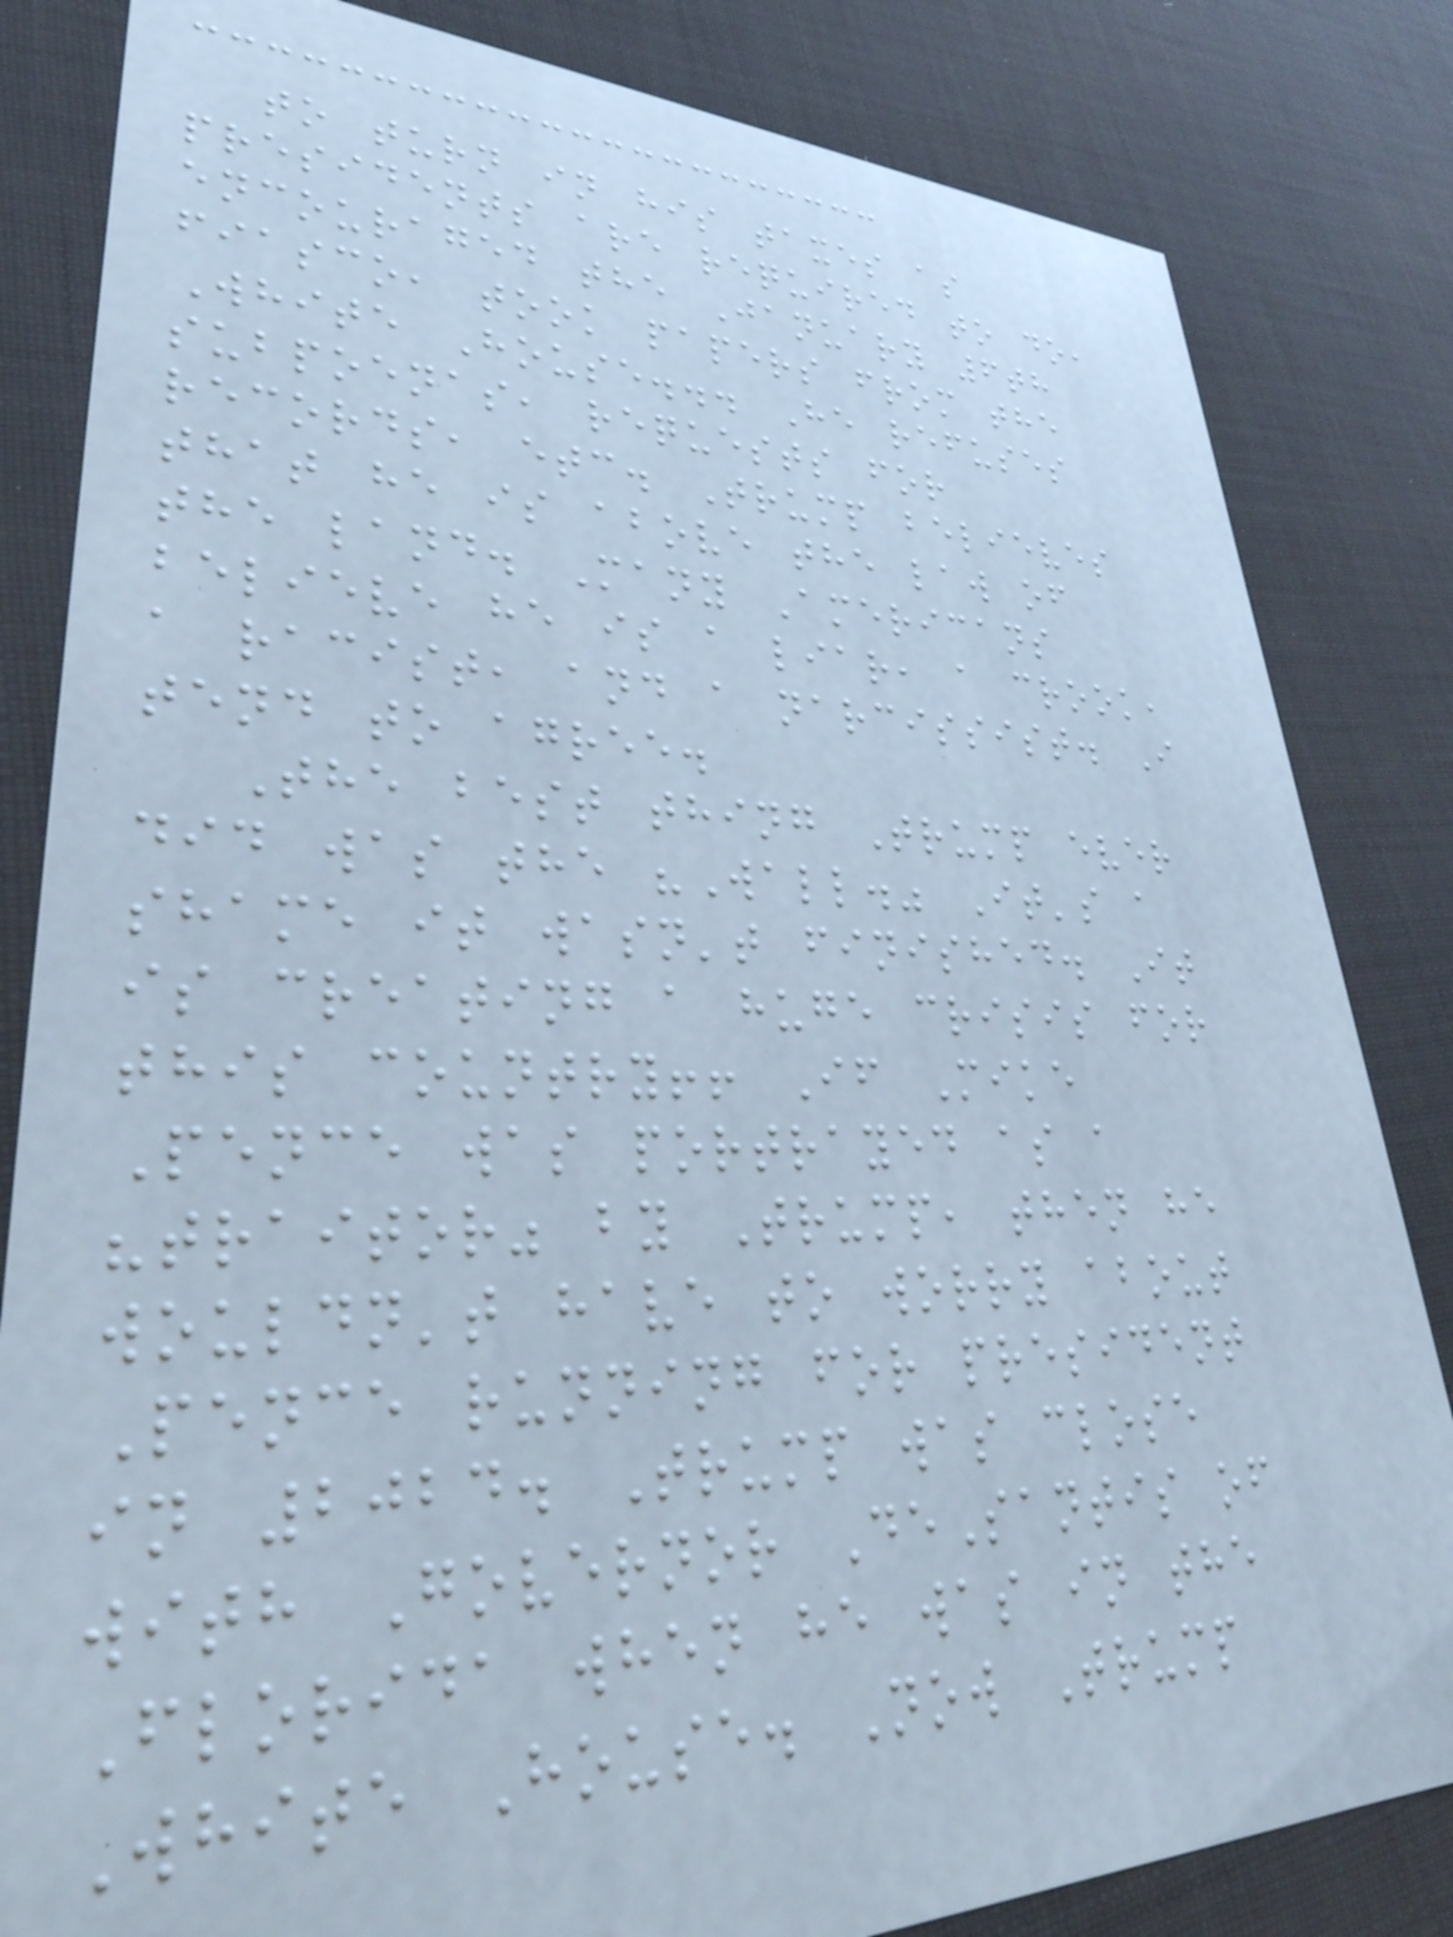to turn in his taxes as
presidents are required to do,
encouraged the January 6th
fiasco, took papers from the
White House... He refuses
subpoenas, requests for
records, etc. Trump believes
that he is above the law of
the land. Many Americans
believe he is a liar, a crook,
a racist, and a narcissist. I
tend to agree.
The best thing Trump ever
did was the "Wall." It's a
shame it wasn't finished. It
is creating a huge crisis for
this country!! If Mike
Pence was portrayed as a
"traitor" by Trump, then he
wouldn't have to worry about
Pence running for president
in 2024. Trump was close
with Governor DeSantis of
Florida when he was in the
White House. Now Trump
